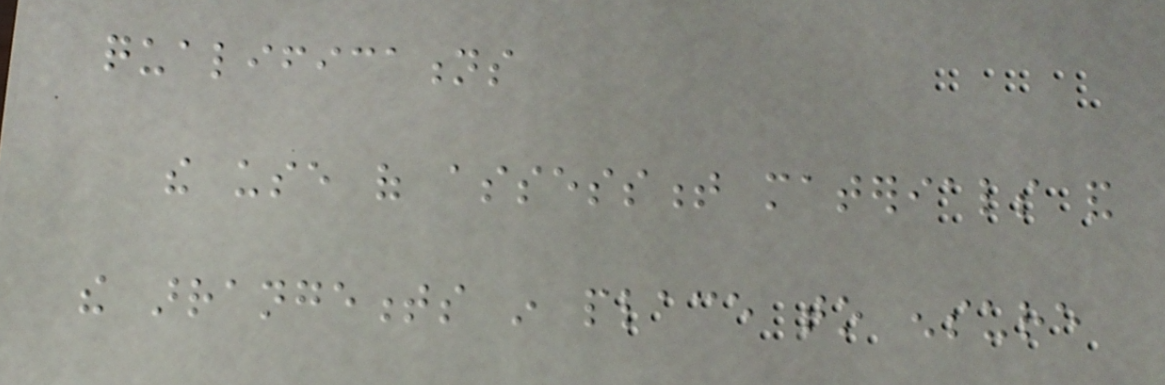qualifications
the use of assessment materials and
the arrangements in place to ensure
